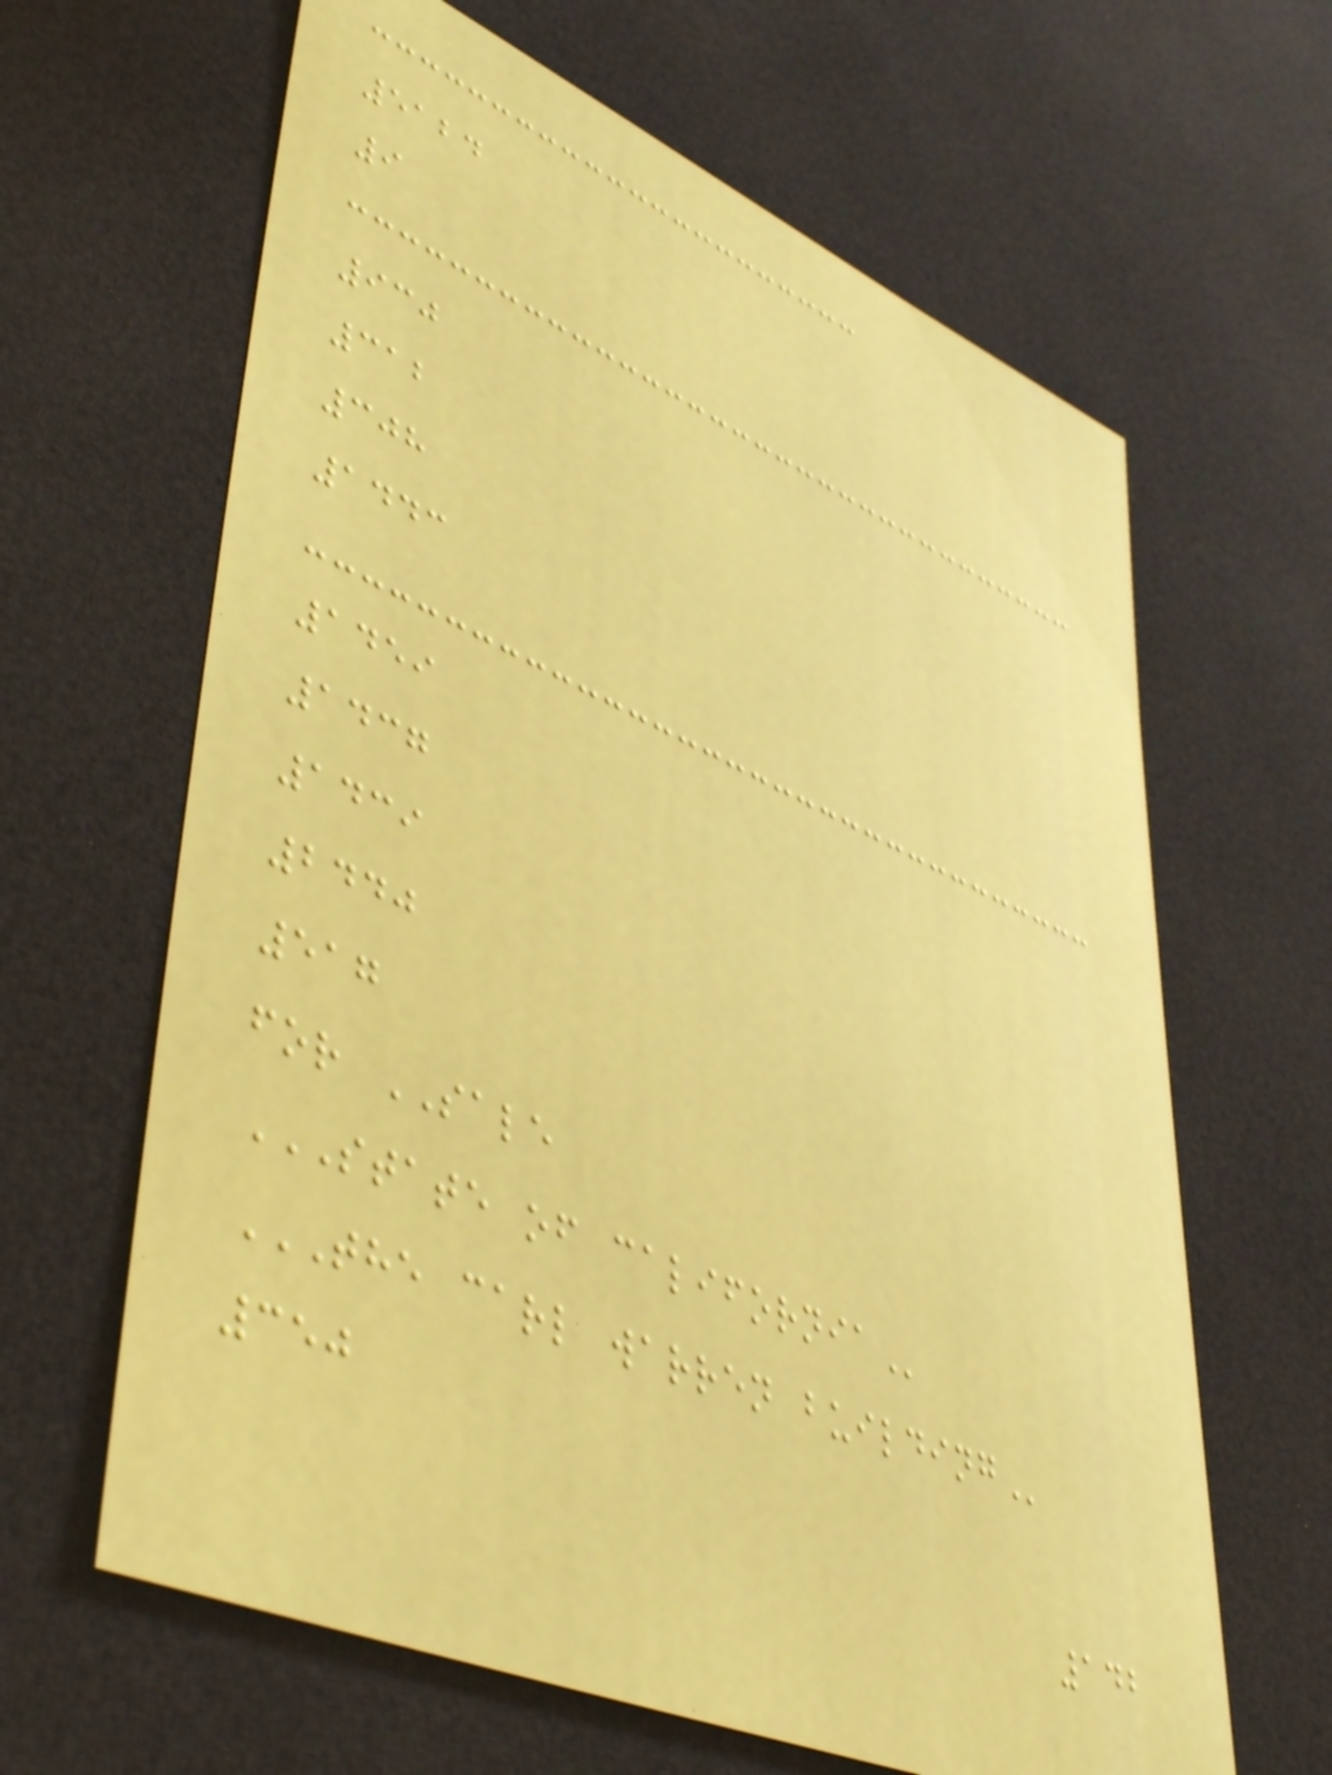5124
9
930
312
308
1443
1459
1437
1439
2440
517
for SALE
STATE OF CALIFORNIA
THE CARL WARREN BUILDING
350
142
